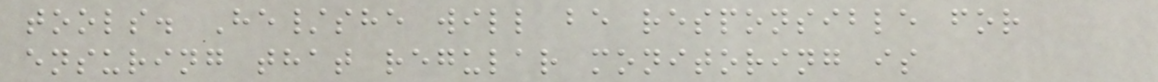tools. He/she will be responsible for
ensuring that regular monitoring is
